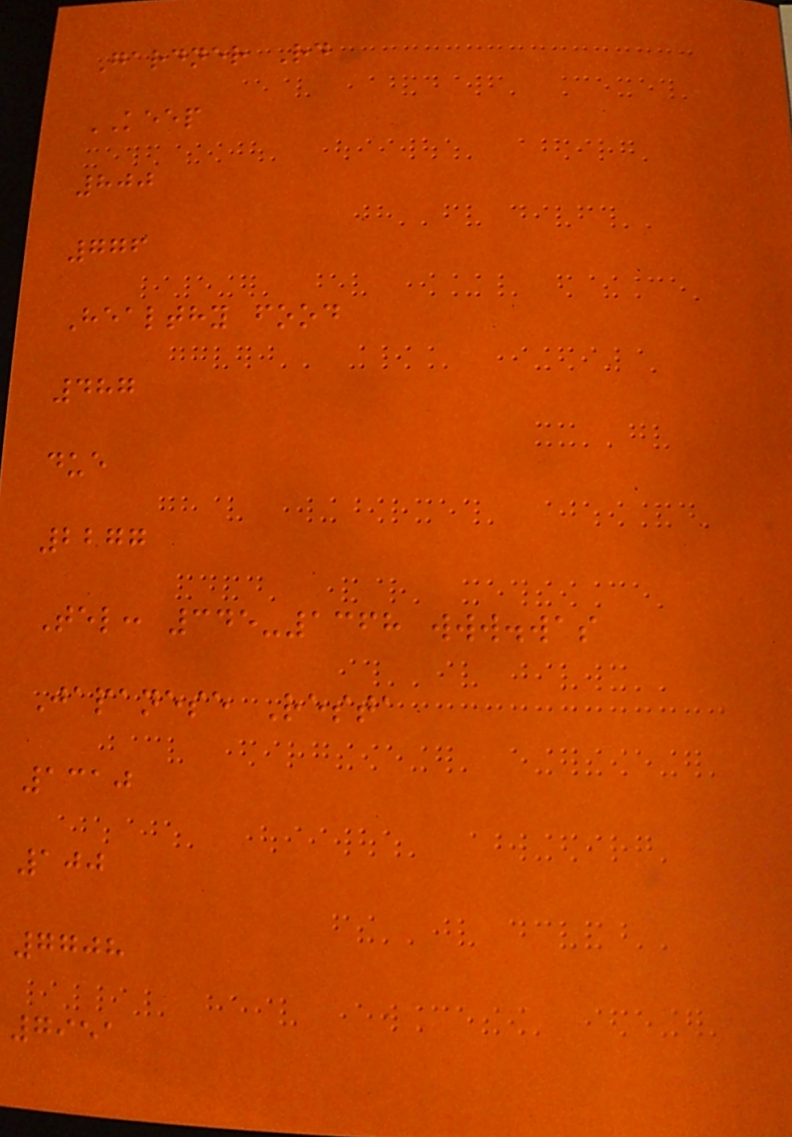Gardner Rd
KEEP
800
776
Healthy food
487
due
2277
Tel: 345-1368 www.was
Japanese Resta
1310
100
7708
7951
